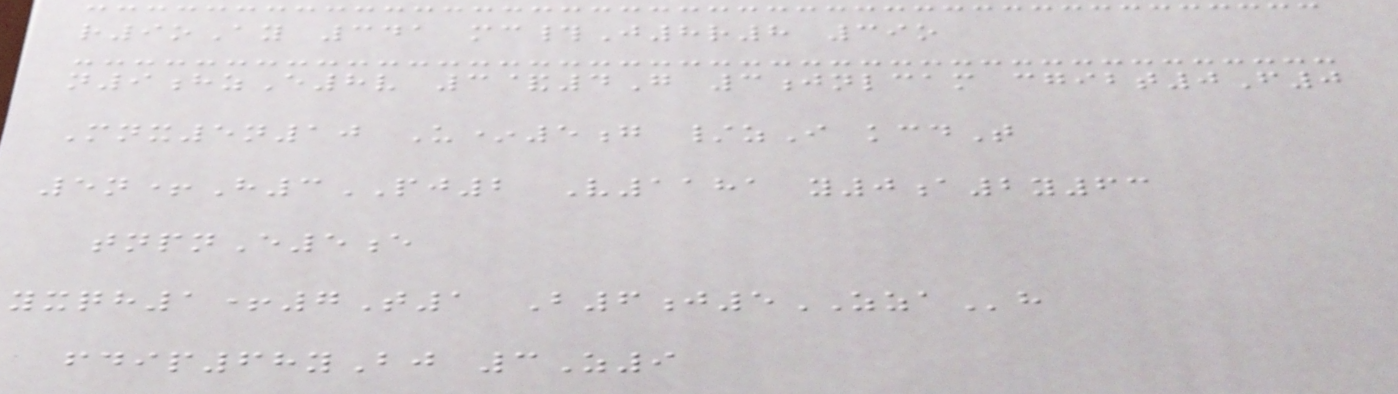r9oAy 341 mc#J8r8 39o
n9hzE8v 3&4G 3jnlcam cgibt0F0
Mnx5n10 U*5g /zI kcdT
5n+H3PJ2 V1181 y0a2y63
tnpnE5e
yxqh1+7T1 B6j5ZZAh
fdip68yBj 3Z9
